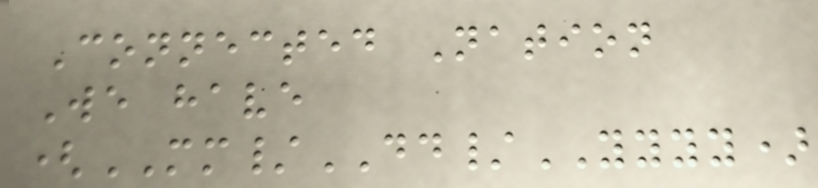Connected Nation
We have
(MM/DD/YYYY)
